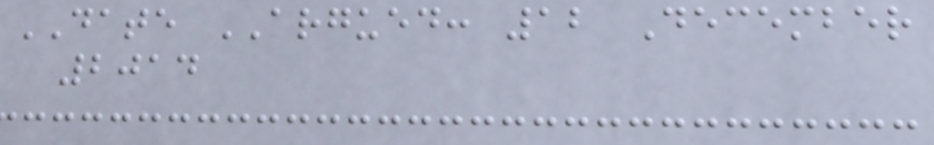DATE ARGUED: 12 December
2014
